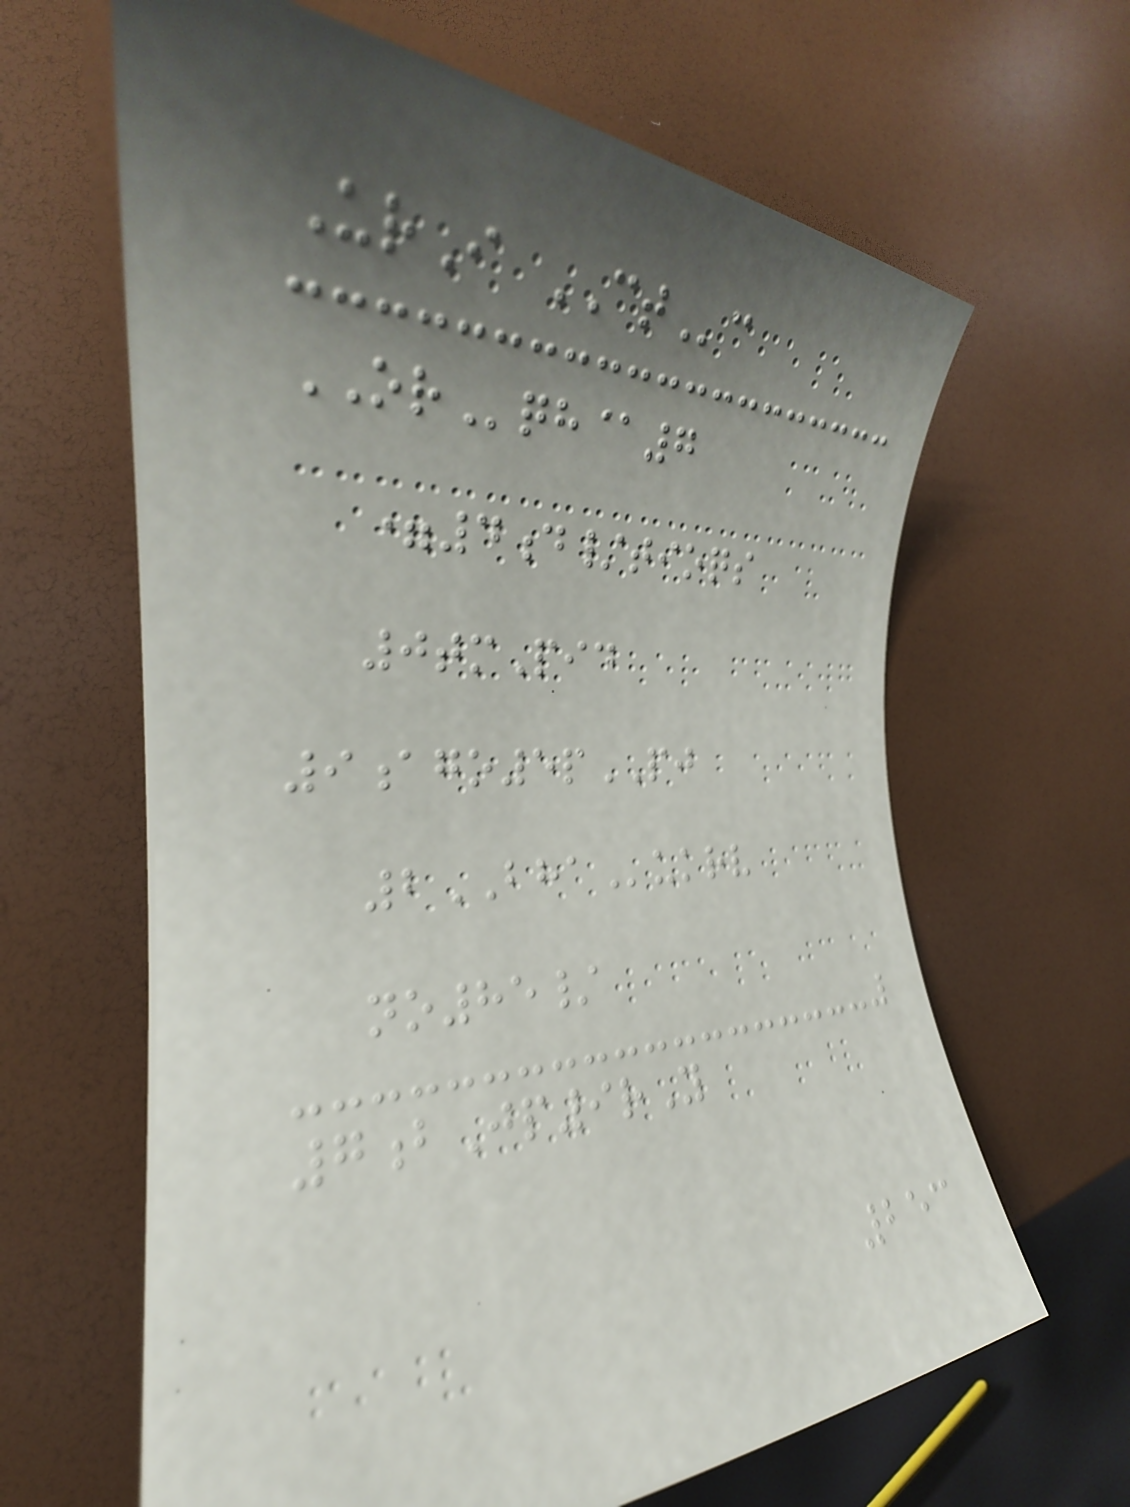UrI CTc
ORqh@7
=4d/tioqs
0tmPid
9ago5pPJ
2BHAukrv
no85/
7bJp9rY
253
